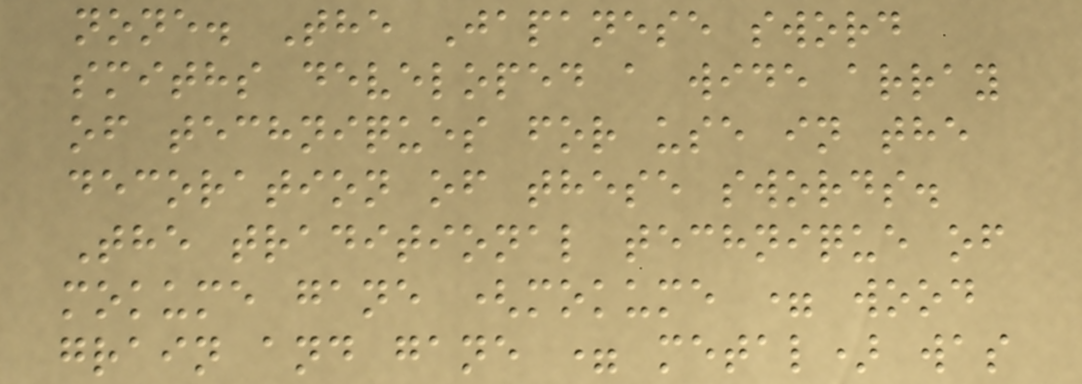none. The Japanese sword
smiths developed a wide array
of techniques for use in the
decoration of these swords.
The traditional technique of
mokume gane (mokume = wood
grain and gane = metal) was
